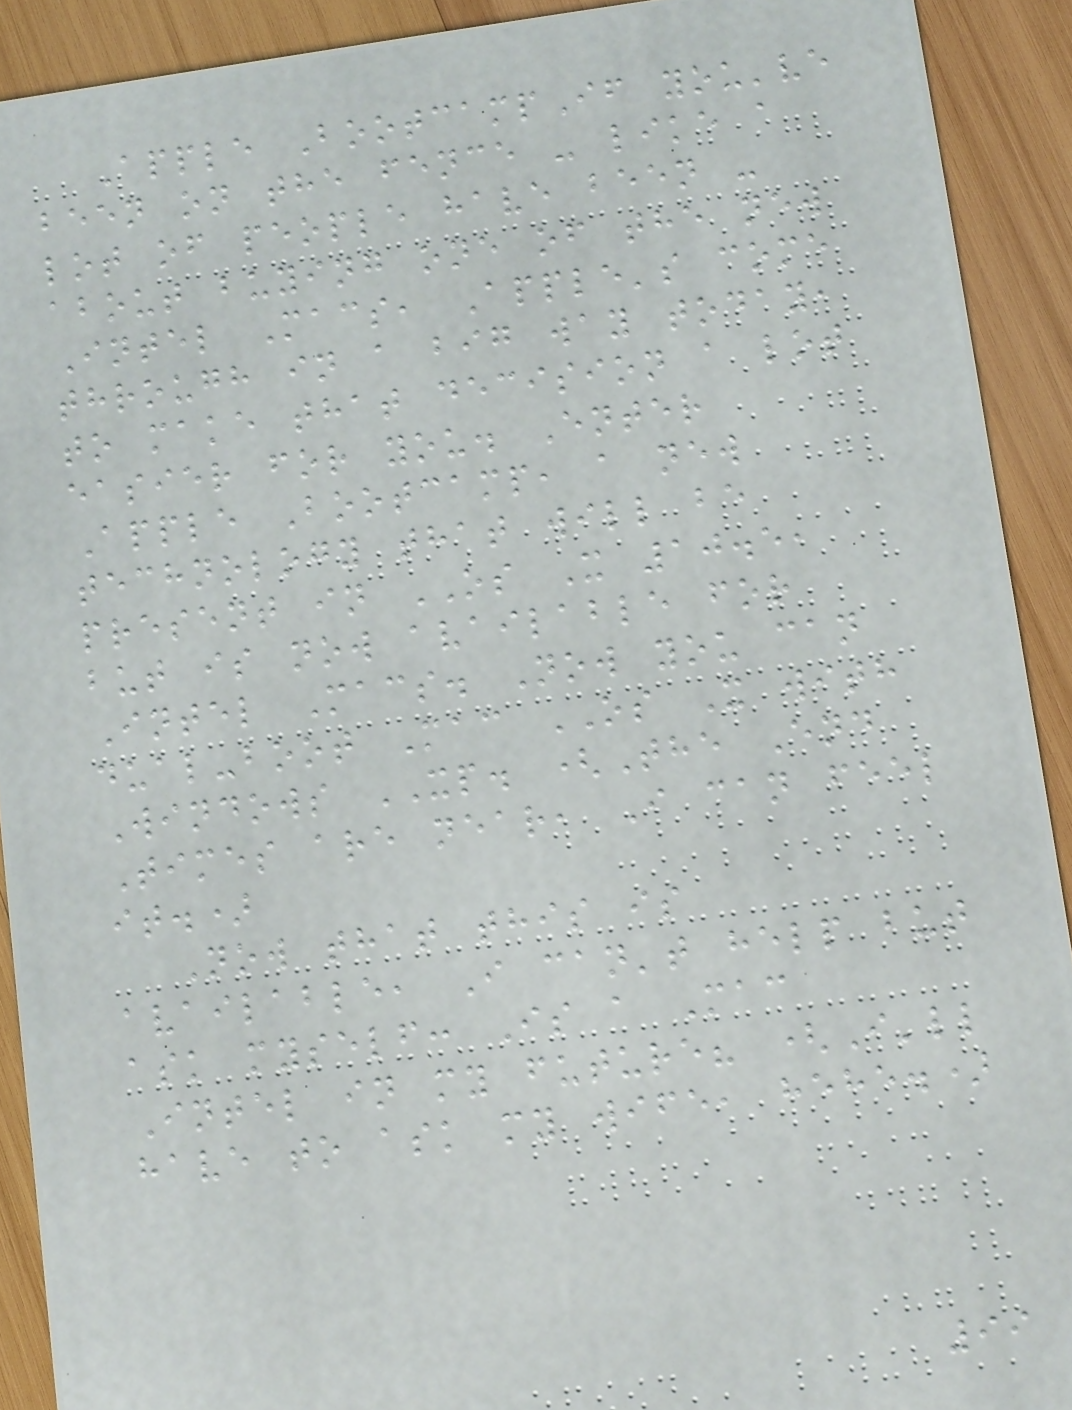Apple BootcampIf you've
been on the fence - like a
lot of people have been -
about buying one of the new
Intel Macs, Apple's come
through in a big way today,
to make that decision a lot
easier for you. Enter
Apple Bootcamp, a new
technology that will be
present in OS X 10.5,
but is now available for
Intel Macs. Now you can
dual-boot Mac OS X with
Windows XP. (The End
Times are near, I can feel
it.)
Now that this is
available, I can't help but
ask myself: Is a Mac
Intel in my future? (I'll
have to ask my wife, hehe.)
99
